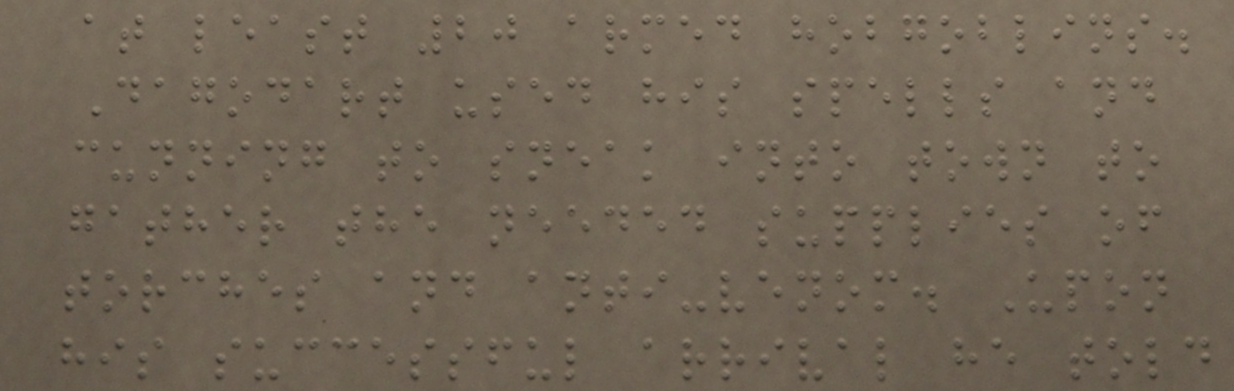at least 20 armed hobgoblins.
Dagodart used his spells and
cunning to sneak into town to
gather the needed supplies of
torches and anti-venom. Upon
his successful arrival he told
